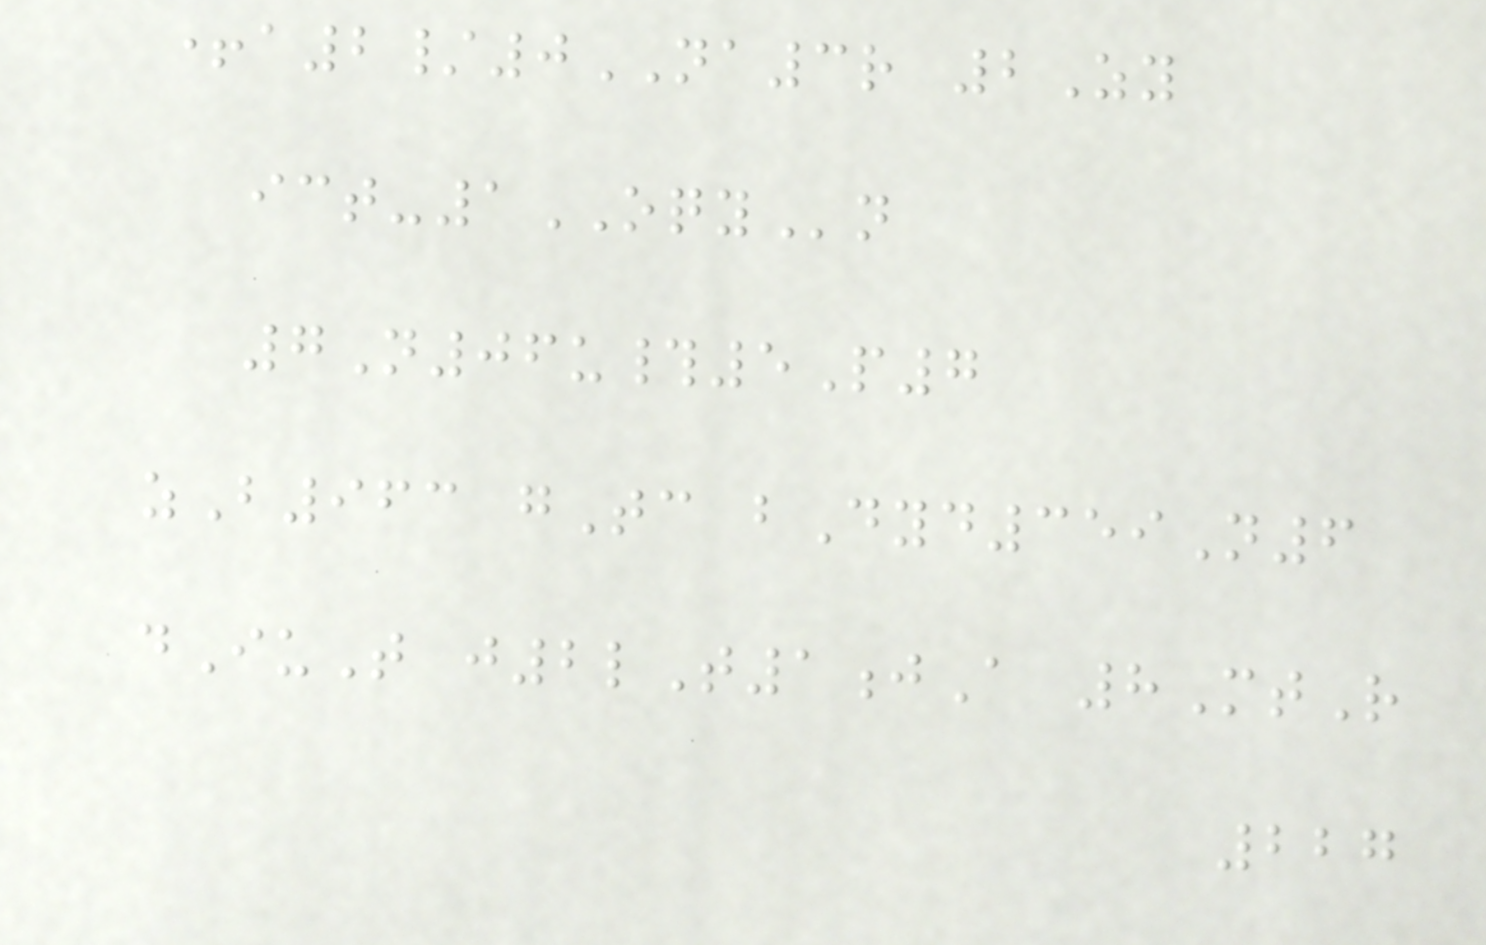+a2/0NA3r 2Zy
ict-1OQYn
7N06u#5P7
zB963 gTc bDyd359N6
dIuT j2lT1jA 8MtR
227
